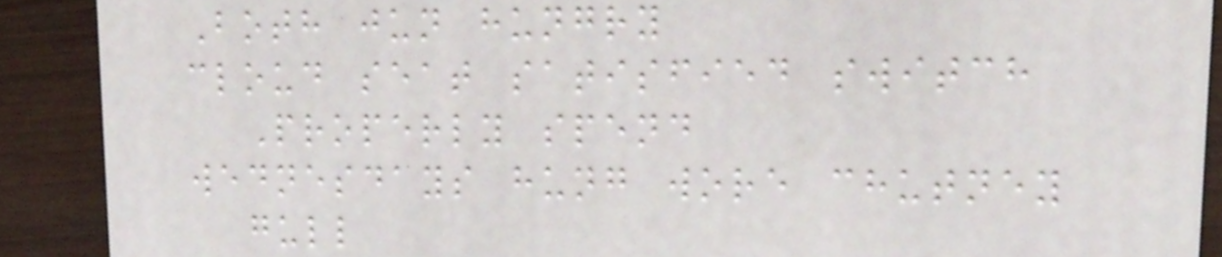Both jun hungry
cloud seat satisfied switch
Properly spend
wednesdays hung wore chutney
gull
